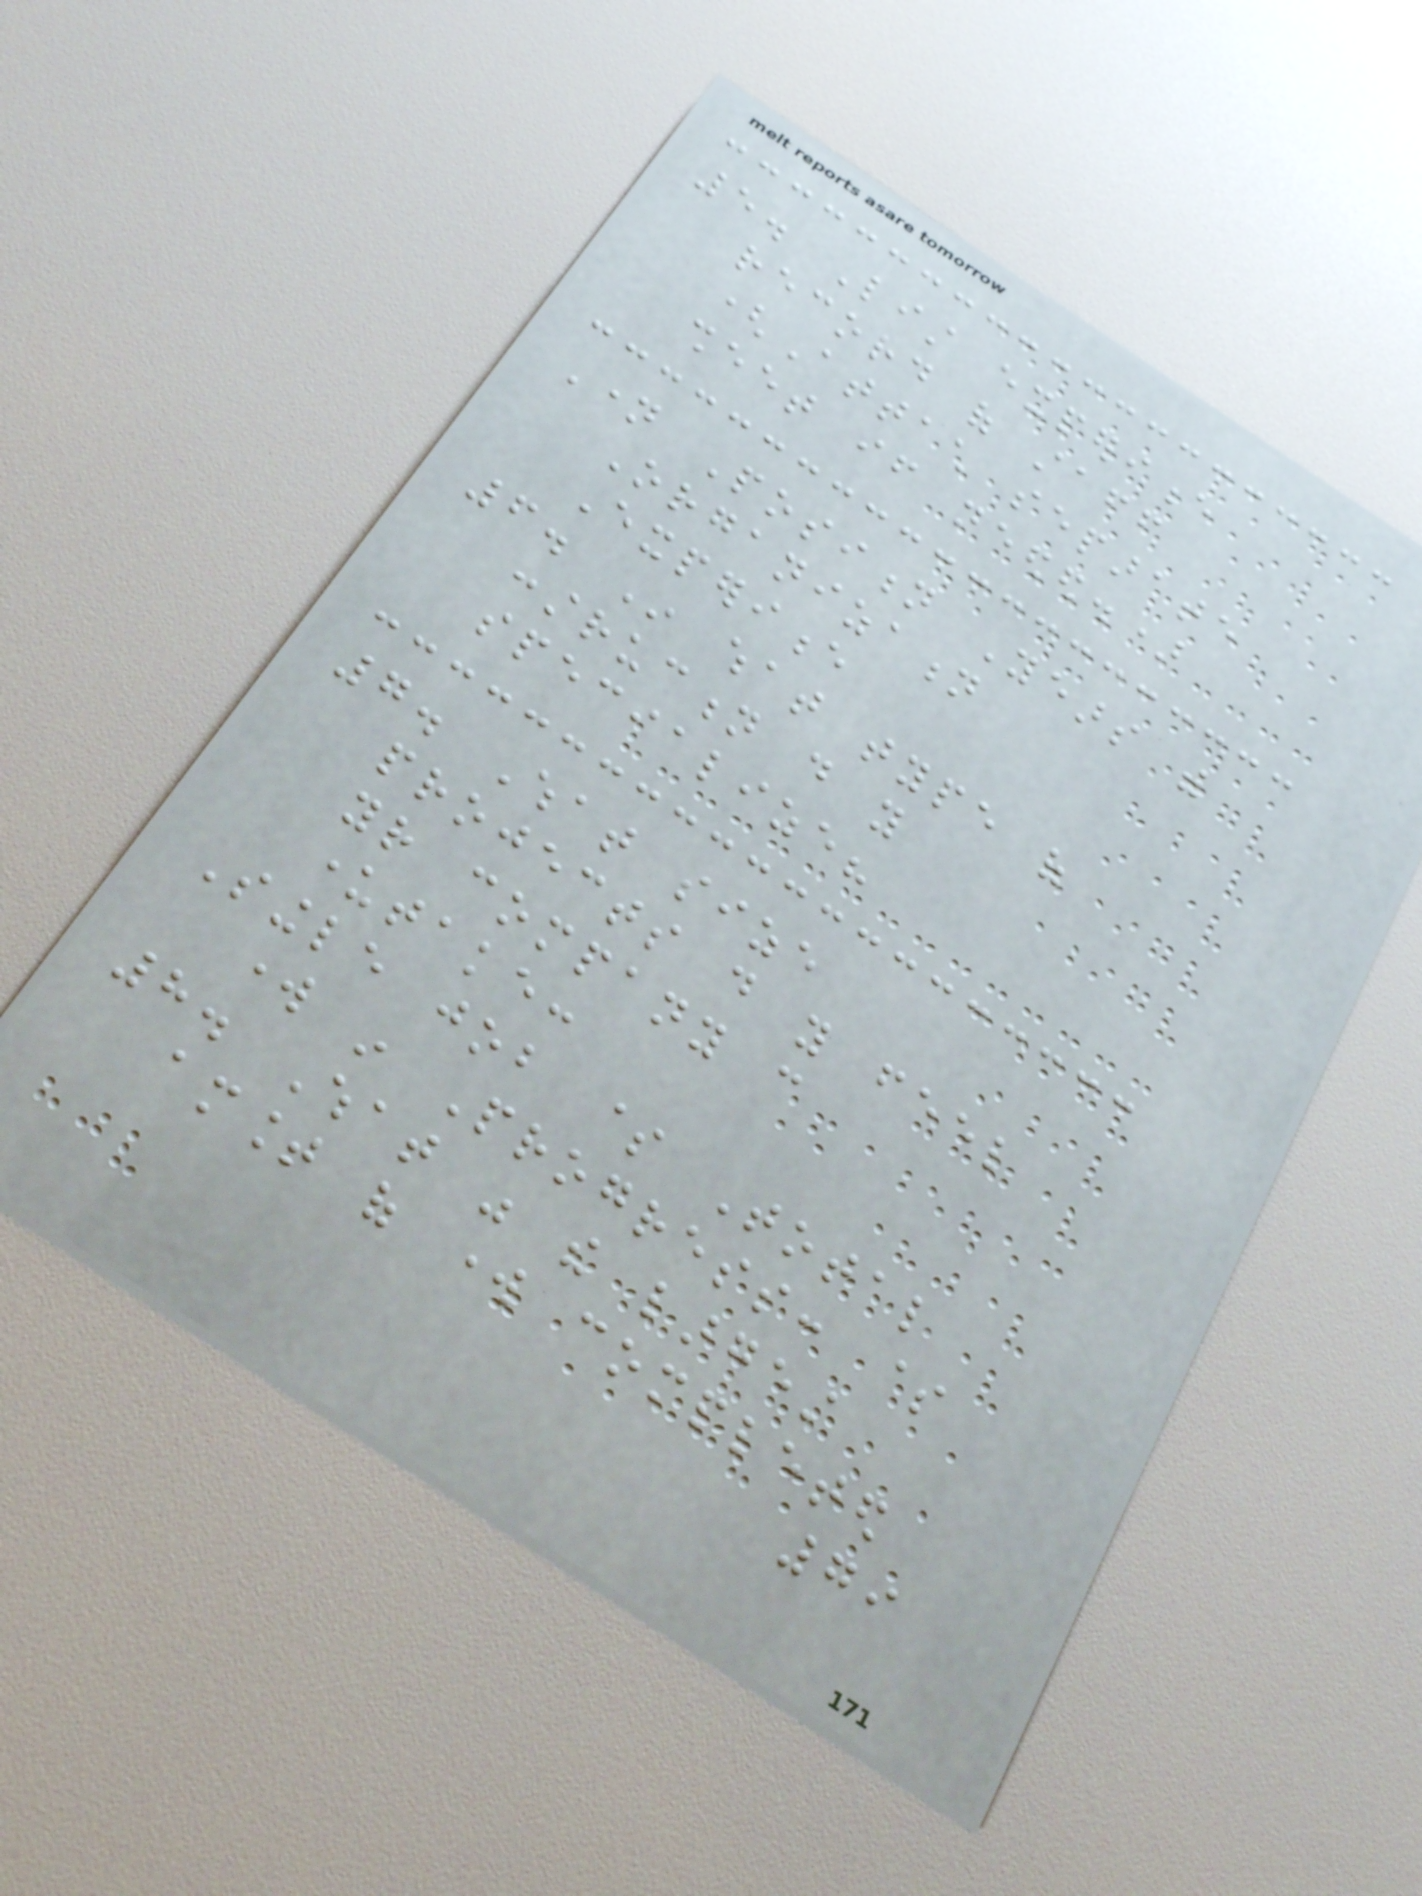5. List experience
record of staff
(Attach separate
sheet if needed.)
Name Position Years with
Organization
Experience
6. In what type of
construction do you
specialize?
7. What size
projects do you feel
your company can
undertake:
Single job $ Total
work in Progress: $
8. What was the largest
amount of work completed
79
